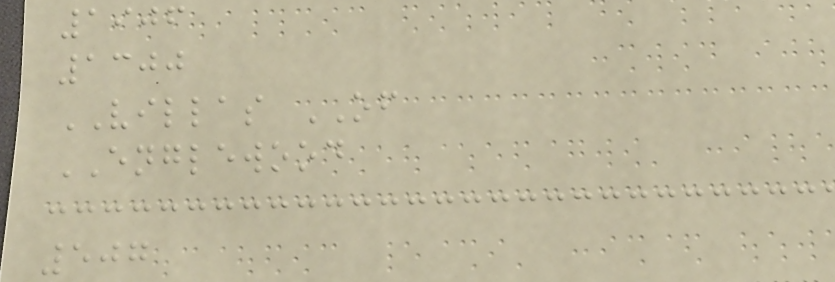1906
1300
VILLAS OF
ENGLEWOOD
507
